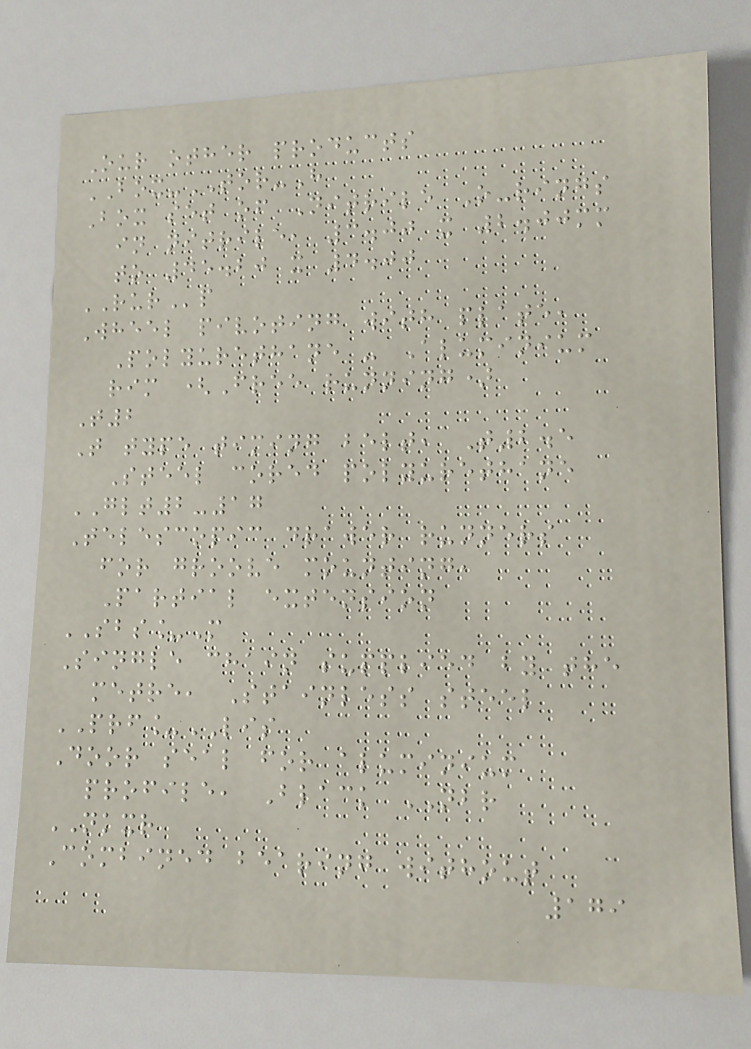Our other products
BOX-TOR-H
Box set of Nitrile O-rings
in nitrile, 3.00 x 2.00mm
to 45.20 x 4.00
RURp
Wheel pivoting with plate,
Polyurethane - Aluminium
rim (Free running)
T2
T type timing belt, T2.5
Steel cored polyurethane
GLT2-17
Telescopic drawer runners
for groove mounting,
Partial extension
SBS_M
Single chain supplied by the
metre, Stainless steel
PRF_LIS
Door seal for aluminium
profile, Black NBR
NKXR
Combined bearing without
179
